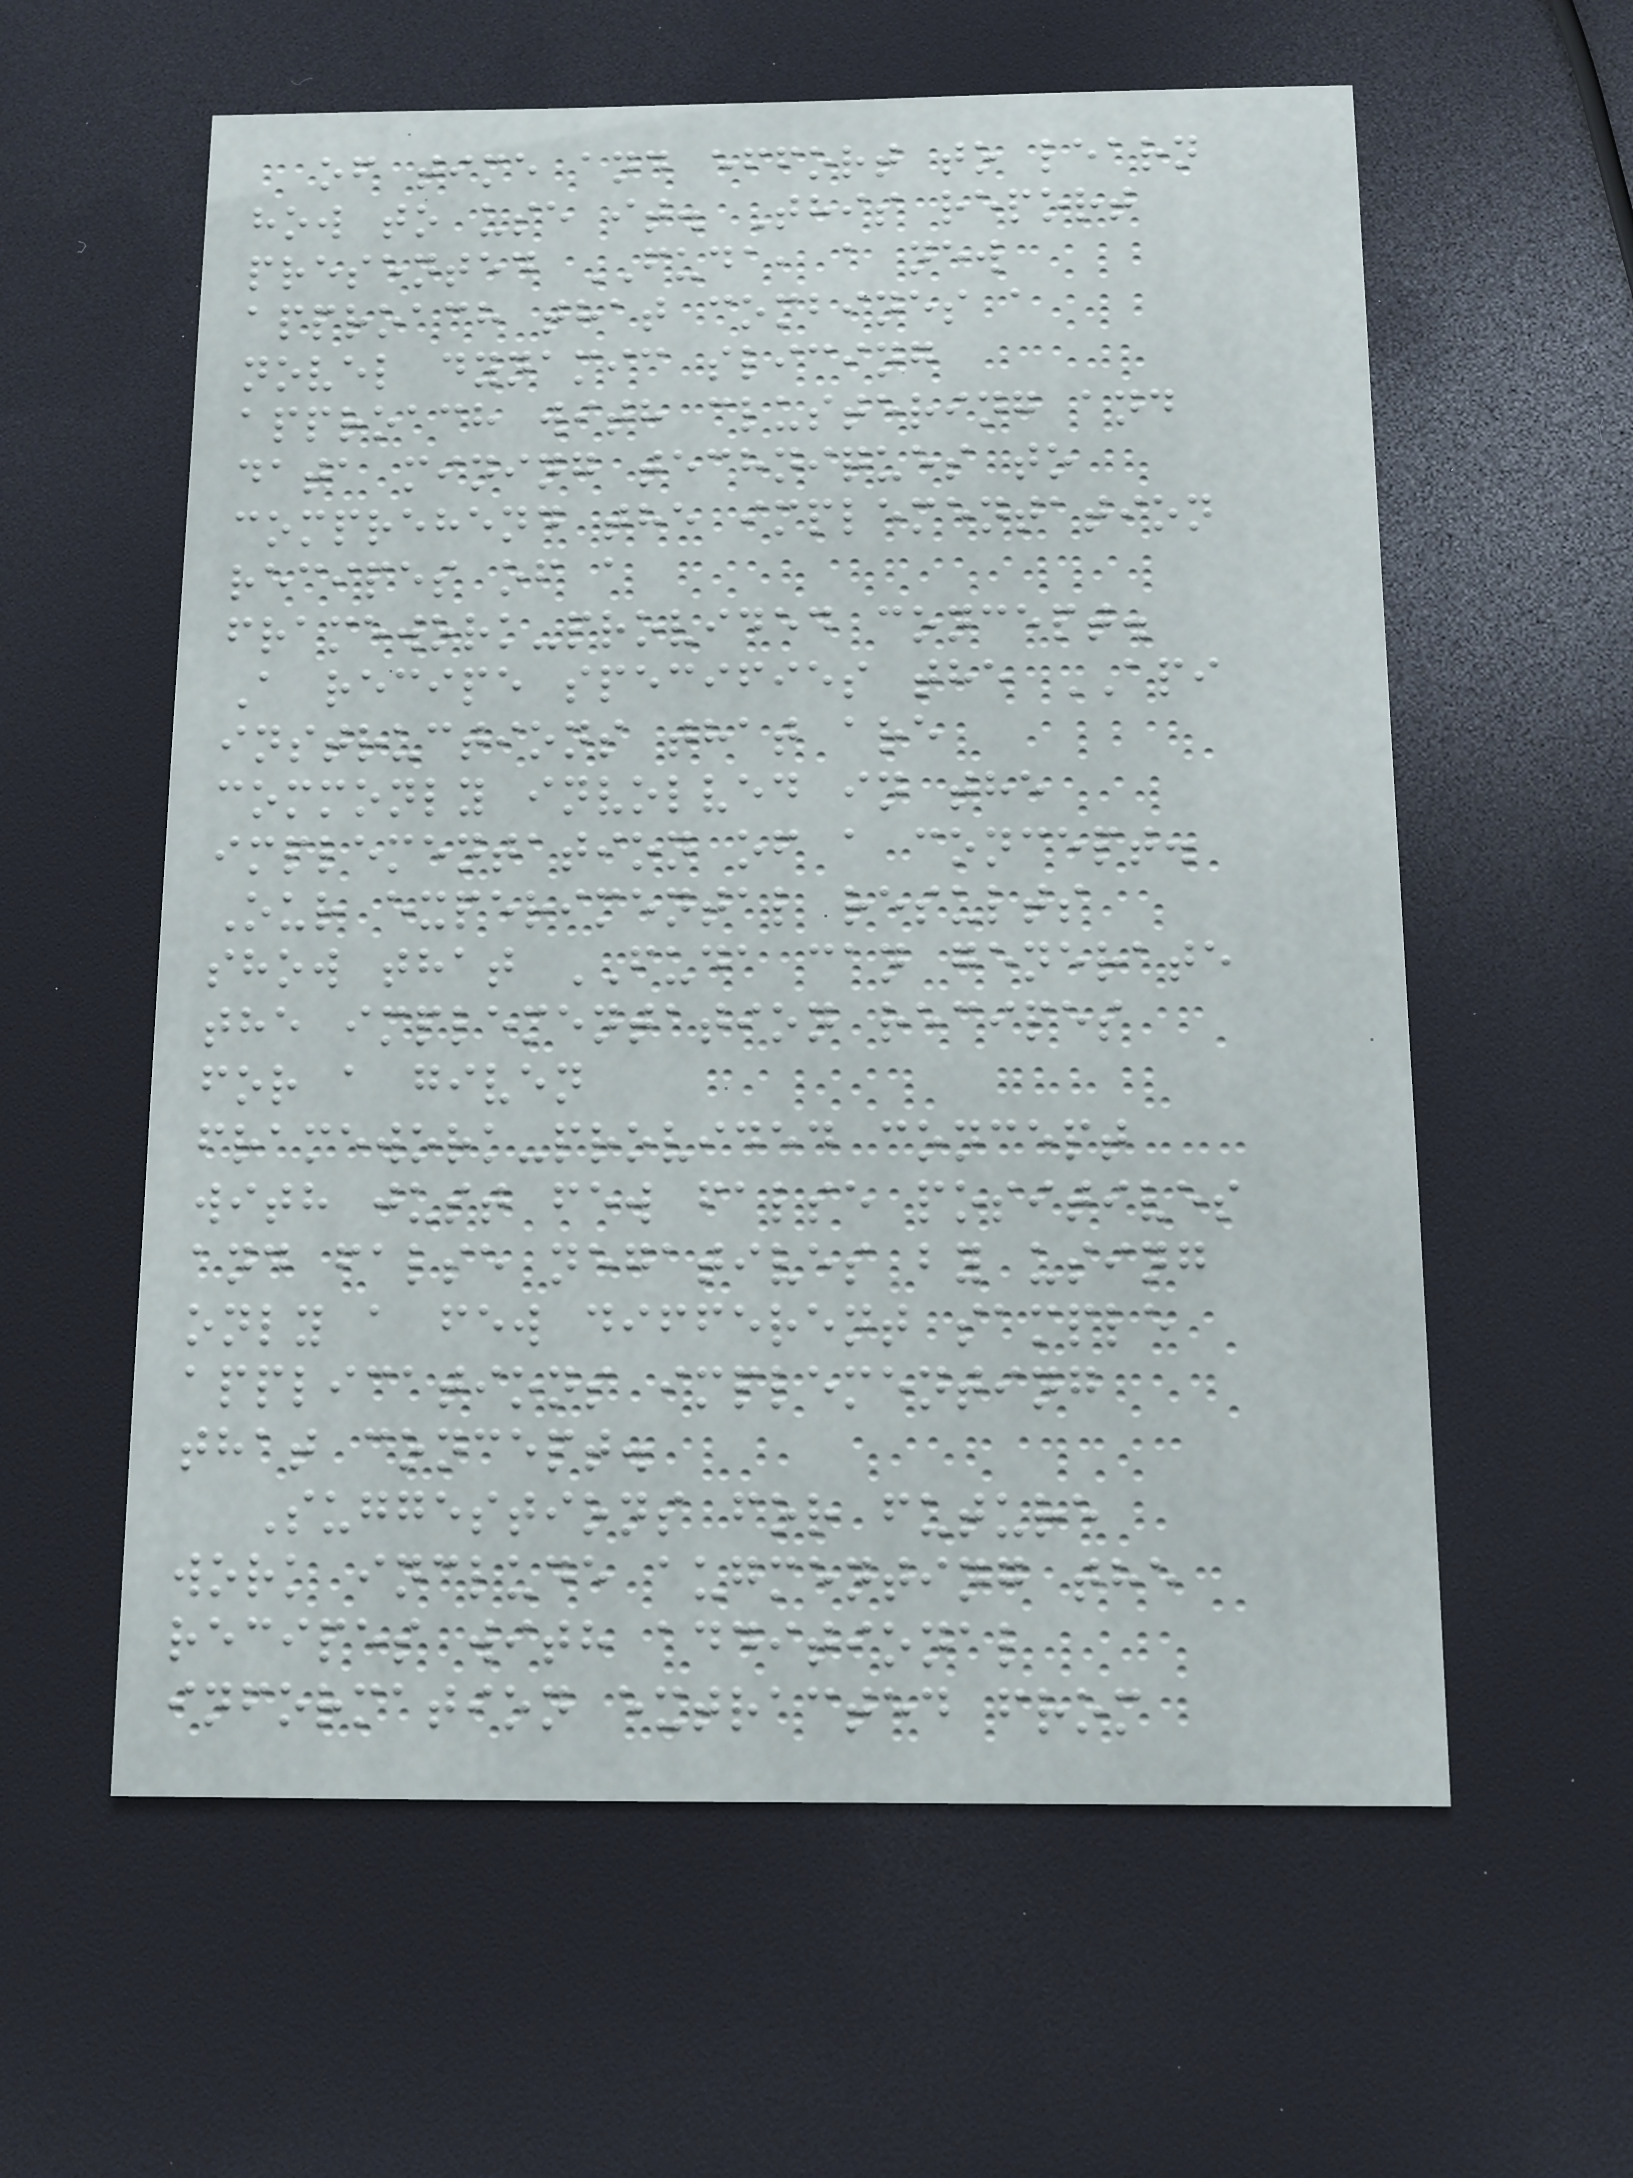of time and effort to learn
how to use it. This report
presented FUDA, a new
approach that combines a
novel dynamic slicing
approach with clustering and
data mining techniques to
comprehend the implementation
recipes of a
framework-provided concept.
A recipe specifies the API
instructions that are
commonly involved in the
implementation of a concept.
Our experimental results
show that FUDA can generate
the implementation recipes
for a given
framework-provided concept
with just few false positives
and false negatives by using
only a few different sample
applications implementing
that concept.
Suggestions for future
work include augmenting the
recipes with additional
information extracted from
